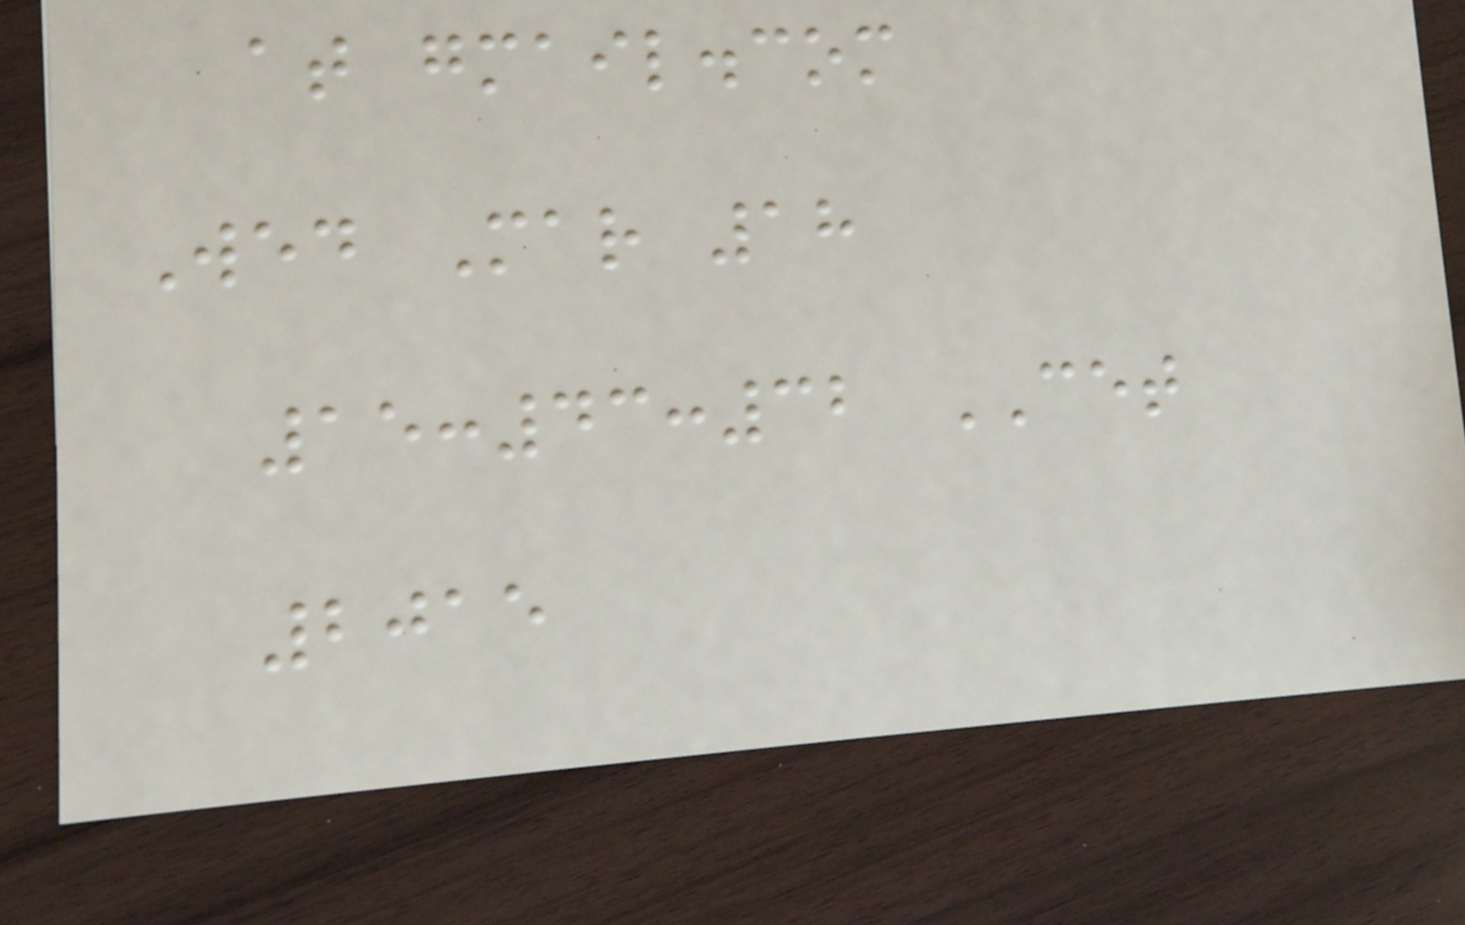at gmail.com
Wed Mar 18
15:43:32 CET
2015
